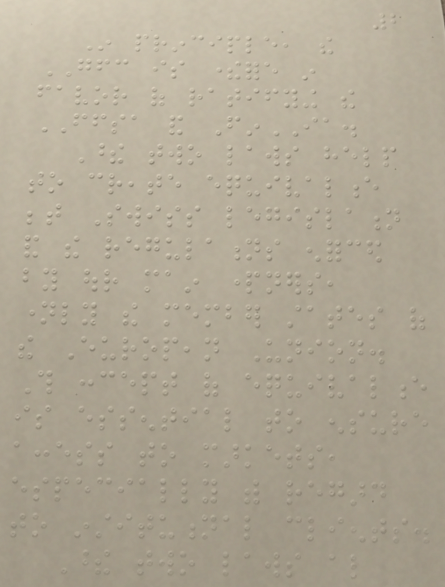2
In principle, the
GFC is therefore in
favor of ratifying the
FFSA and FinIA.
These two laws help
to create equivalence
between Swiss legislation
and the regulations enforced
by our main partners,
namely the member states of
the European Union.
This concept of equivalence
is essential to ensure
access to markets,
especially with regard
to institutional clients.
These two laws also
